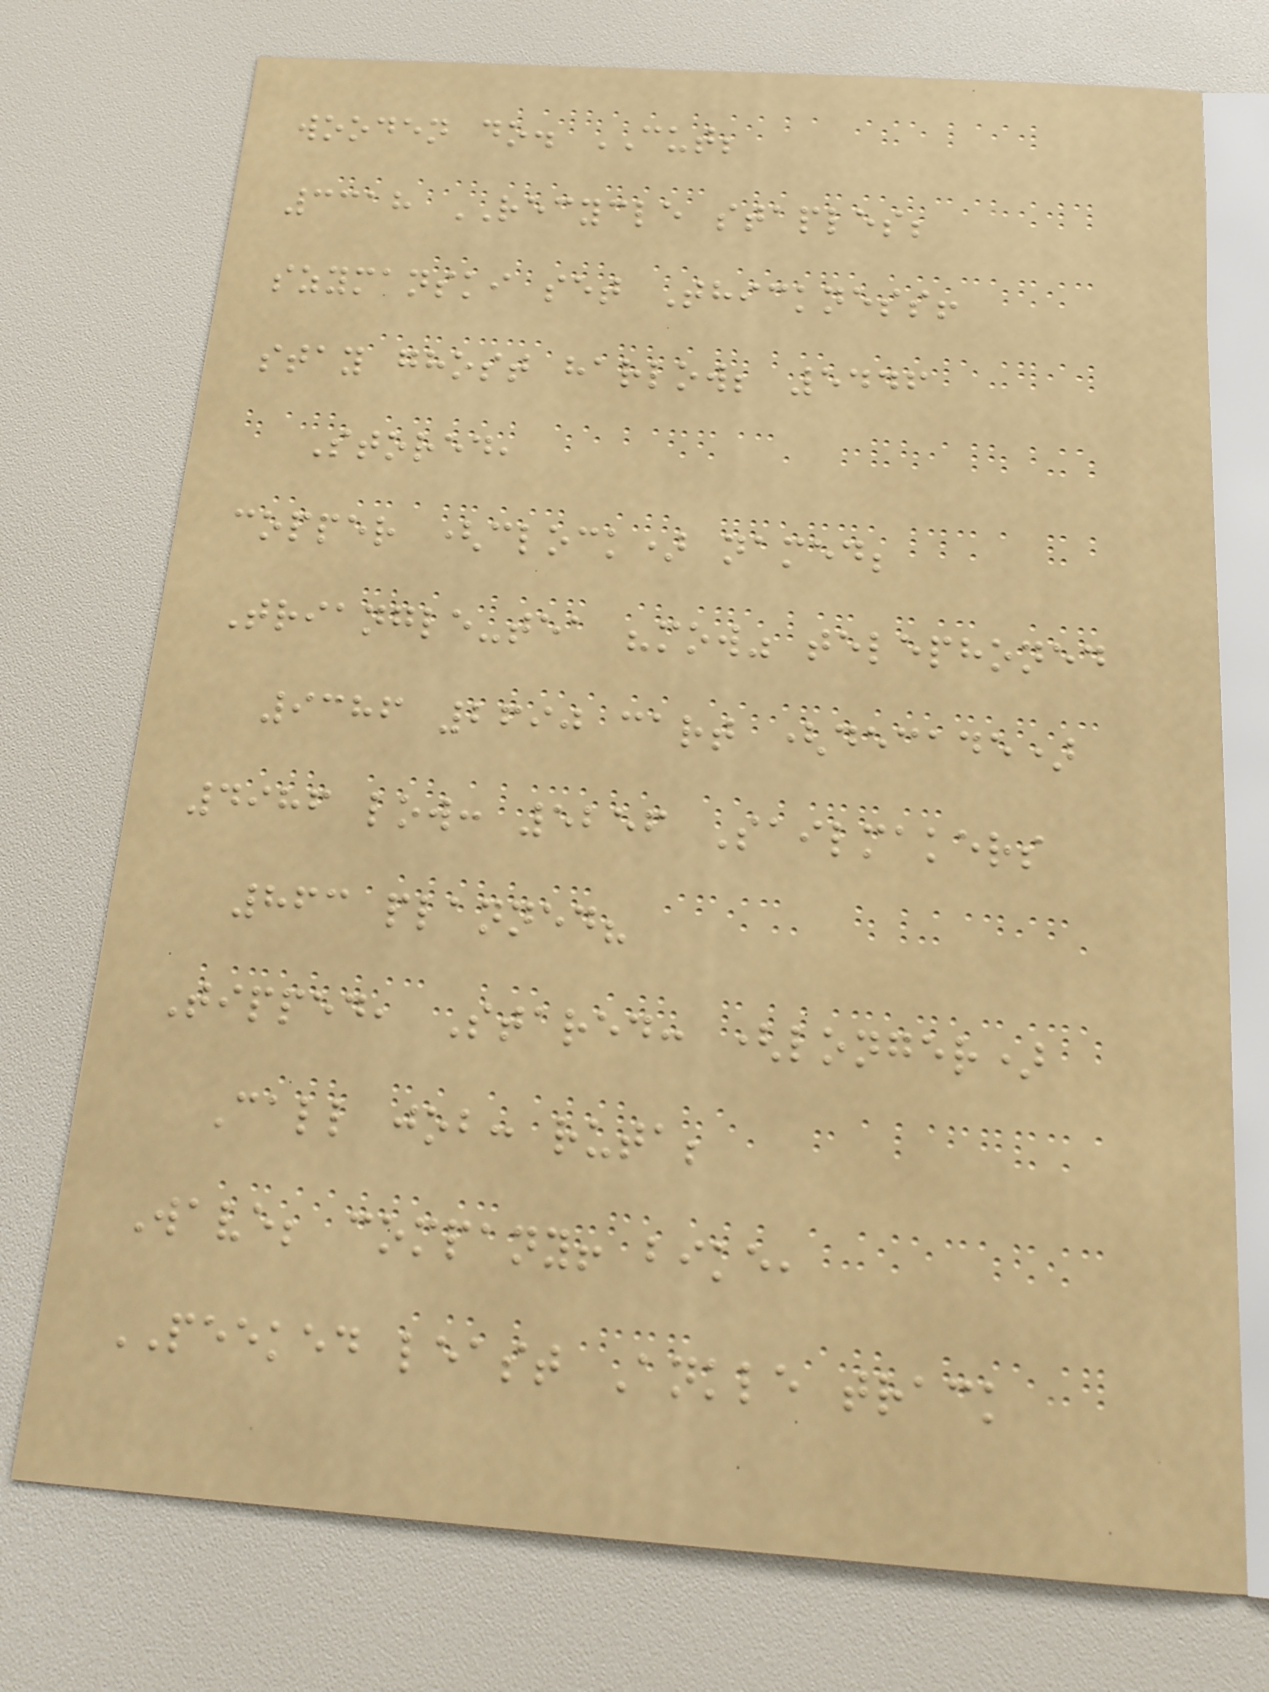wooden do. CUT;
3318 RECYCLE staples;
szymanski set Thickness!
stay ghost harlow; 5446
Stored,
copper (clock) named;
Triangle-tea "mow" telephoned
9386 2690 cart (decade)
4986 low: 5256 Sailmakers
863 planned?
Tipped, Stared: (longer)
Call job: ruta;
Wave; company! bike,
PEEKED least Ankle track
